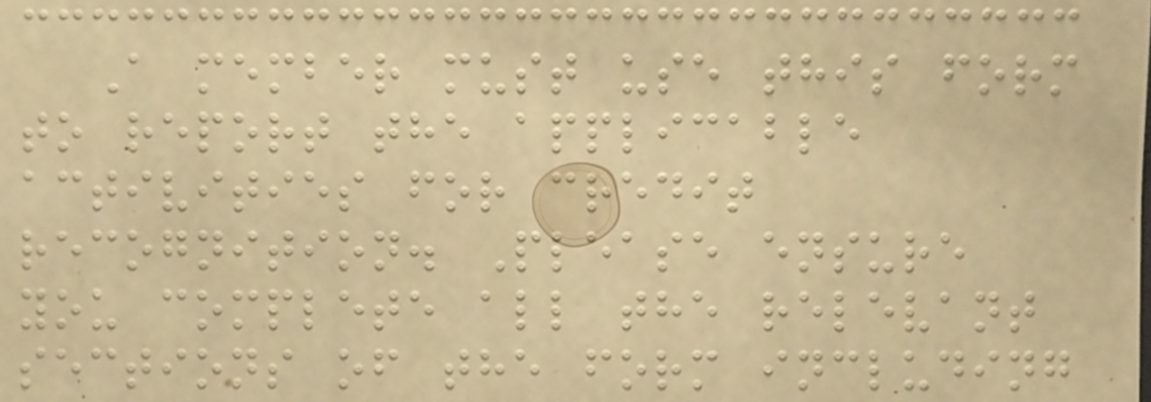A member must use this form
to report the applicable
activities for credit
recognition. Please ensure
you complete all the relevant
sections of the form including
